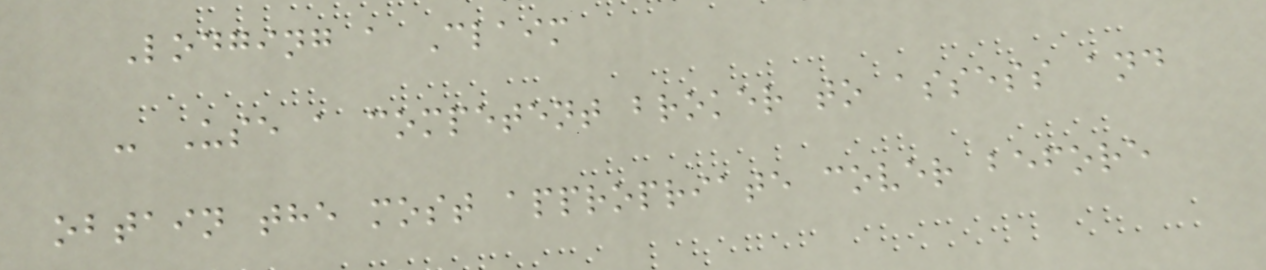Lodging a Claim
- Use a competent broker to assess and
obtain the most appropriate cover before
